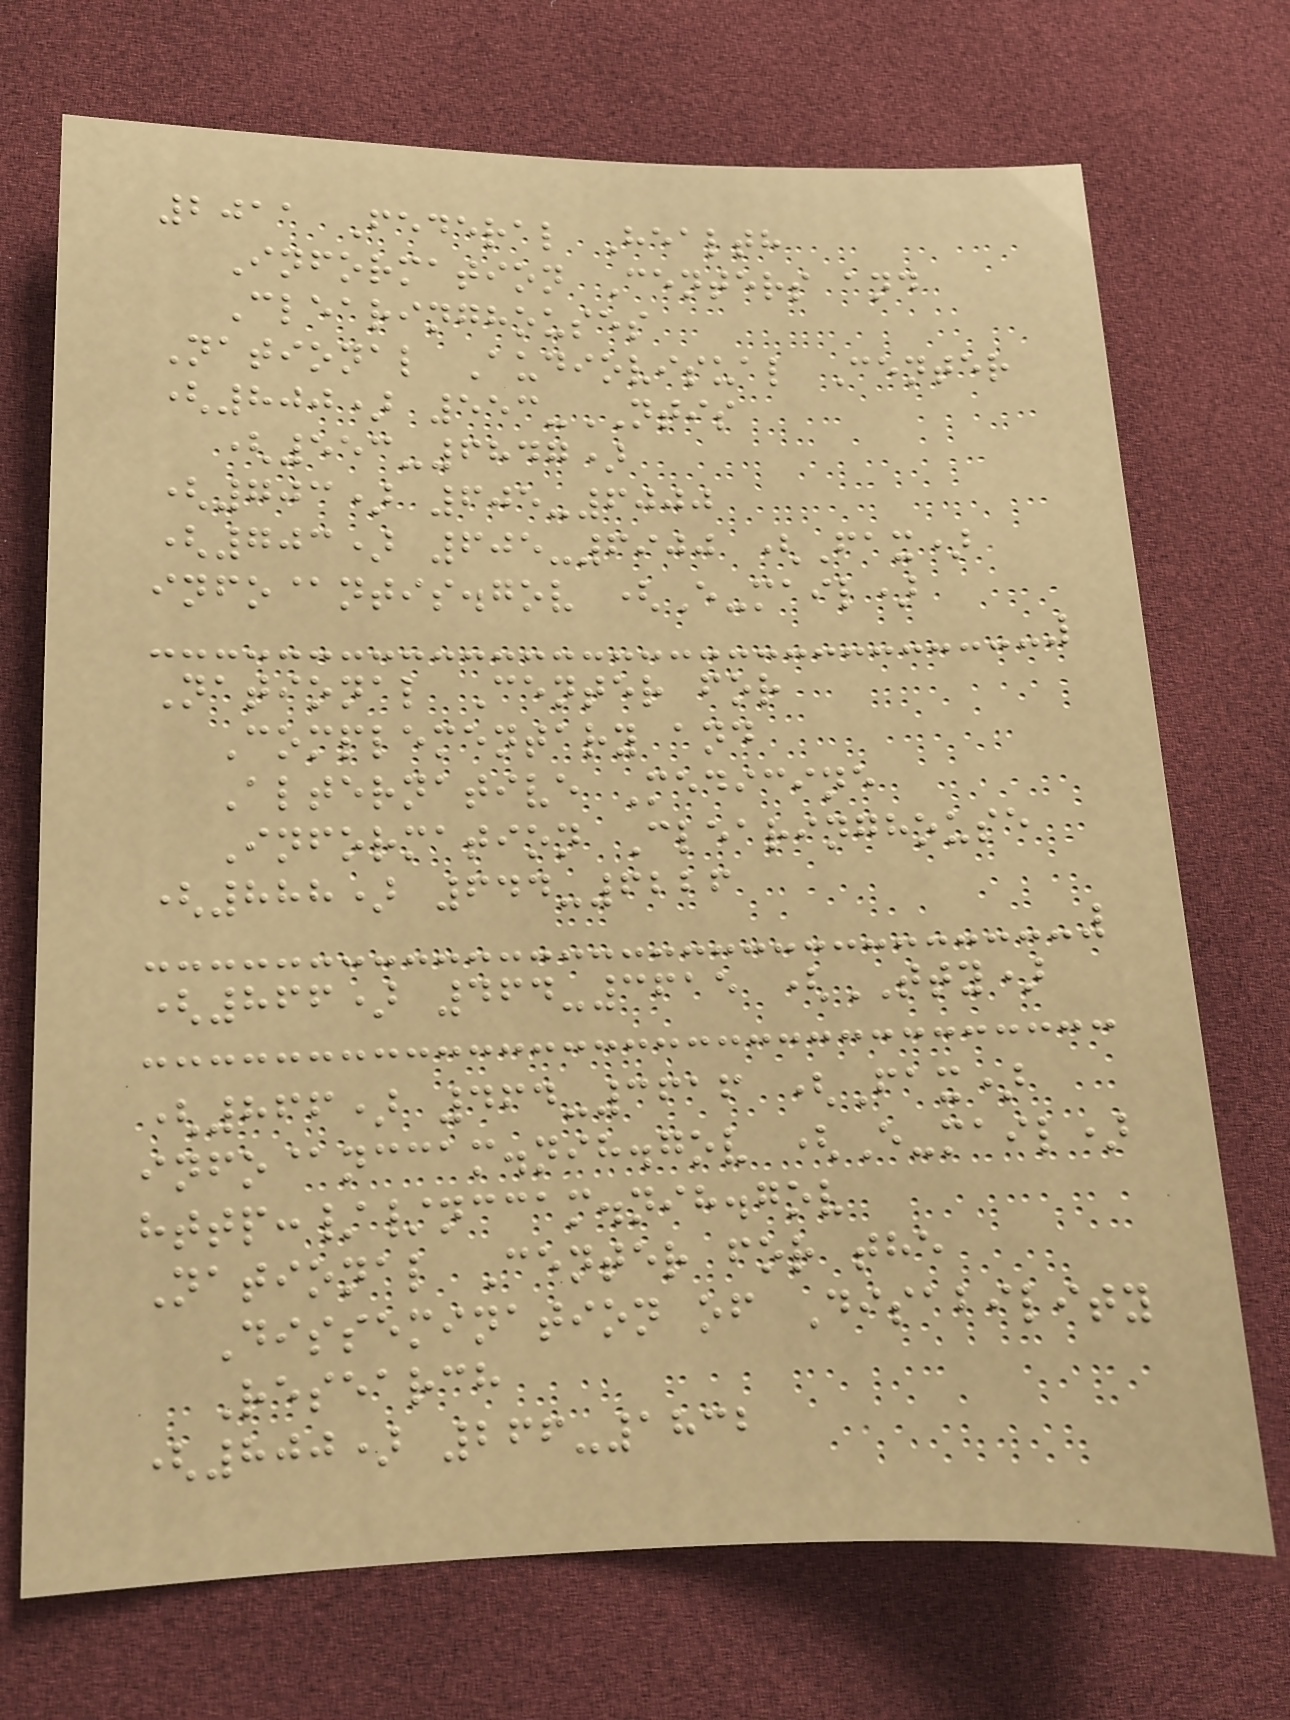2011 Federal Health
Information Centers and
Clearinghouses
National Audiovisual Center
(800) 553-NTIS
(553-6847)
(703) 605-6000
(703) 605-6900 (Fax)
info@ntis.gov (E-mail)
National Center for
Complementary and
Alternative Medicine
Information Clearinghouse
(888) 644-6226
(866) 464-3615 (TTY)
(866) 464-3616 (Fax)
info@nccam.nih.gov (E-mail)
http://nccam.nih.gov
National Center for the
Dissemination of Disability
Research
(800) 266-1832
